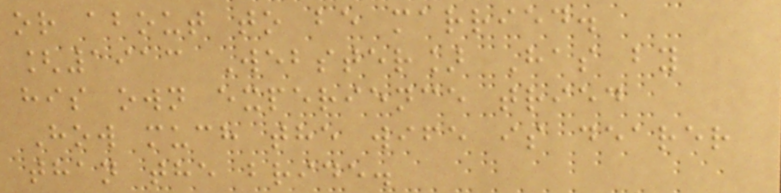or about to be married.
[1913 Webster] Has by
his own experience tried
How much the wife is dearer
than the bride.
